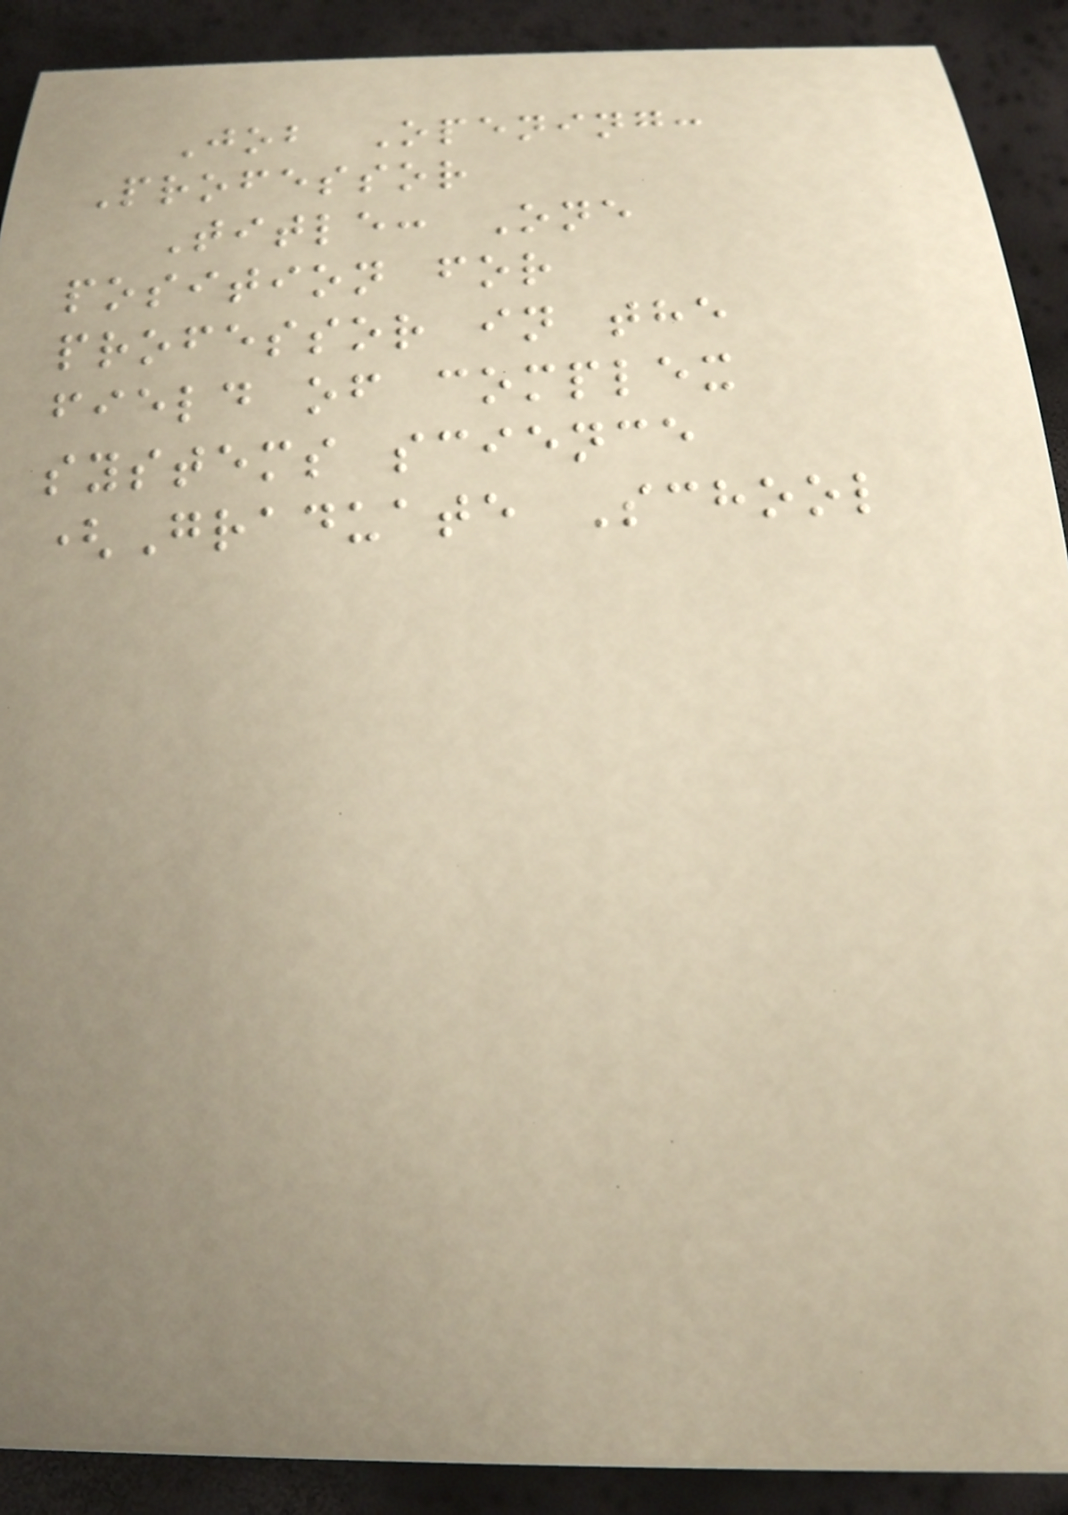Job Opening:
Professor
Title: One
position for
professor in the
field of complex
systems science
(Graduate School
